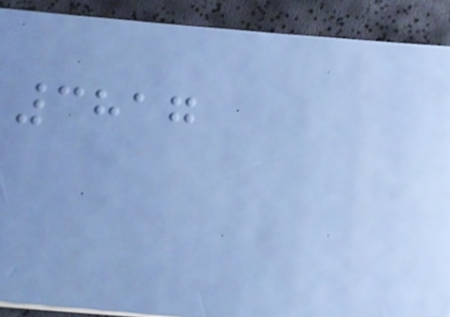3817
